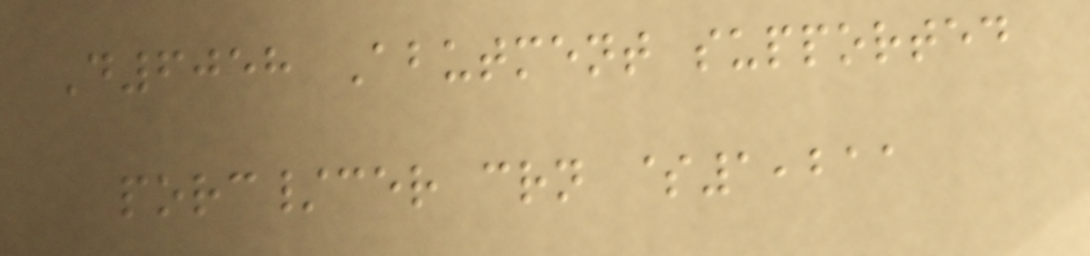D6058 Abutment supported
porc/cer crn $1,211
